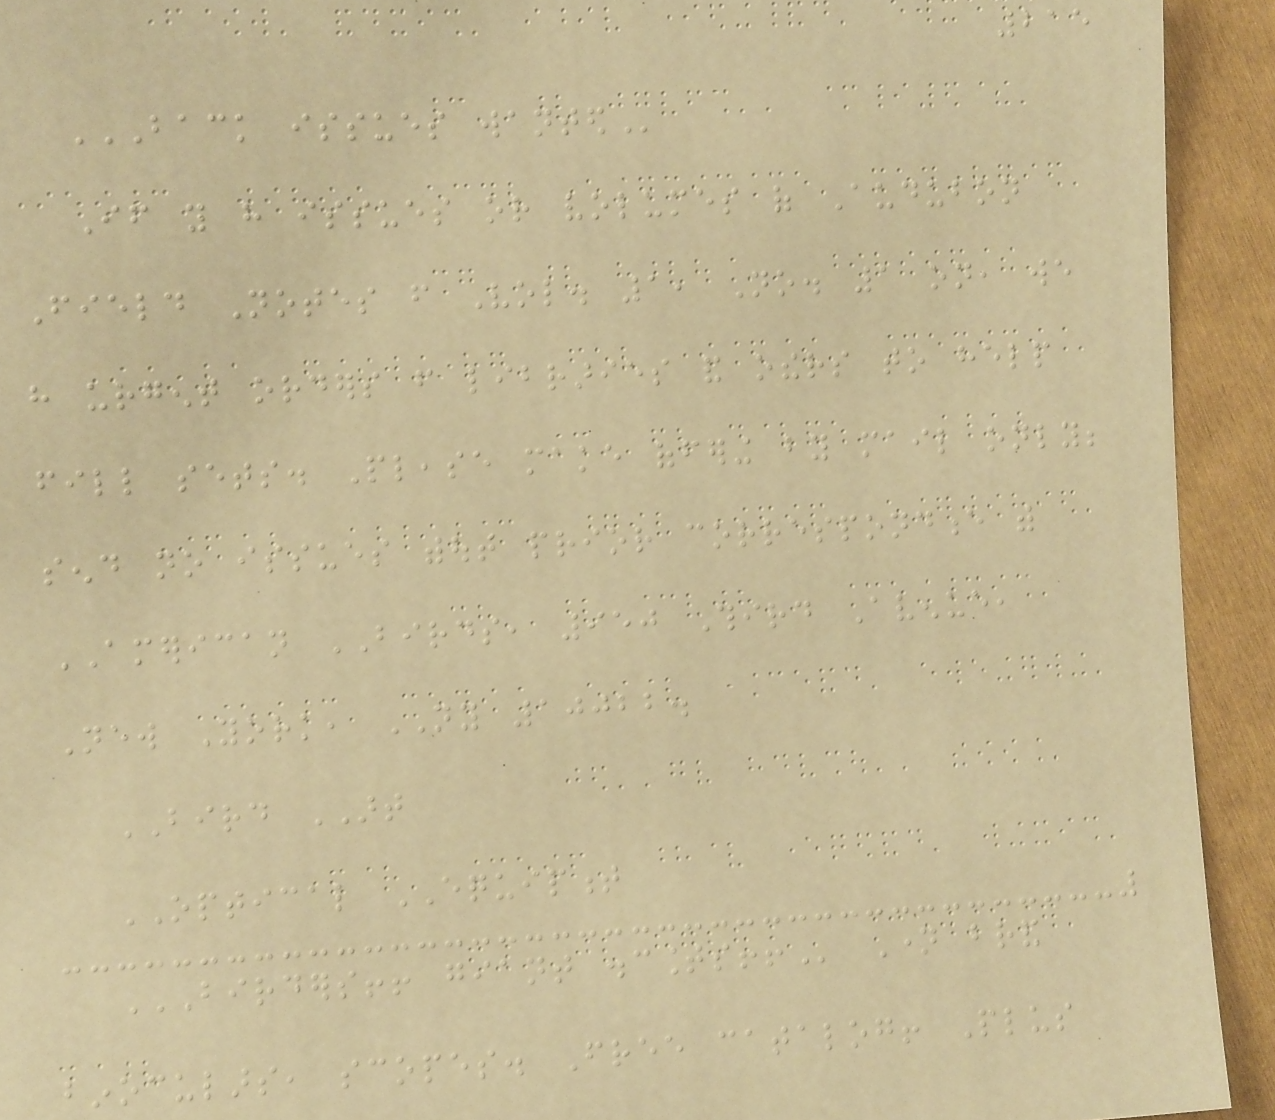215
BACK ISSUES WANTED
If you have issues or volumes of Audubon
Field Notes from Vol. 1, No. 1 on, we
have urgent orders from libraries and others to help
fill sets. Please make offering by mail only;
send no issues without prior correspondence with
AMERICAN BIRDS, 950 Third Avenue,
New York, NY 10022.
BIRD ART
OPTICAL EQUIPMENT
BIRDERS!! GIANT DISCOUNTS!! Name brand
binoculars, scopes. Free catalog! Plus
